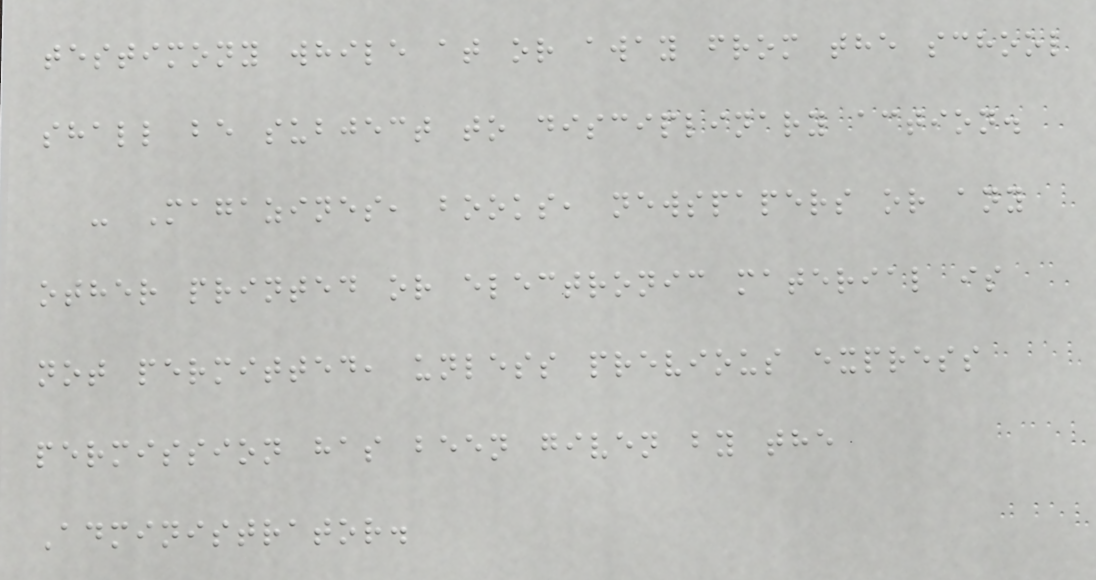testimony while at or away from the school
shall be subject to disciplinary action.
- Magazines, books, newspapers or any
other printed or electronic material is
not permitted, unless previous express
permission has been given by the
Administrator.
